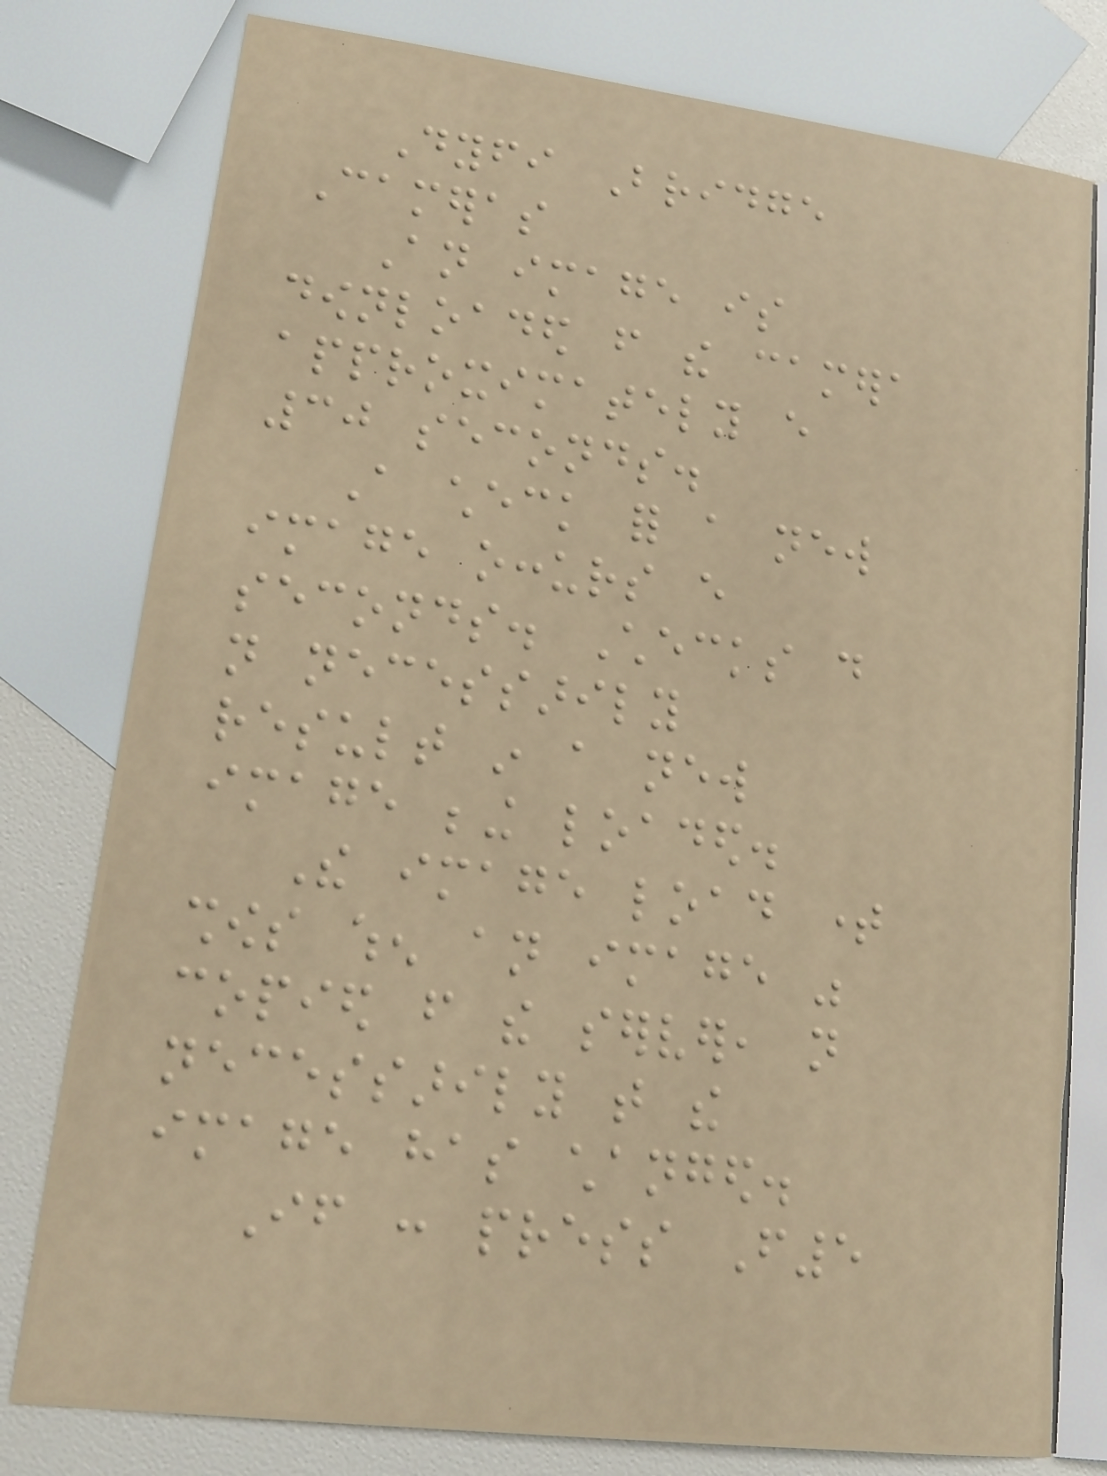Dyfi Bridge
Cameras
An image is
downloaded from the camera
approximately every
30 seconds.
A check for a new
image occurs every
seconds. Checks do
not necessarily
result in a new
image being loaded.
The image load time
shows when an image was
copied from the server, not
necessarily that the
image has changed.
If : press F5
